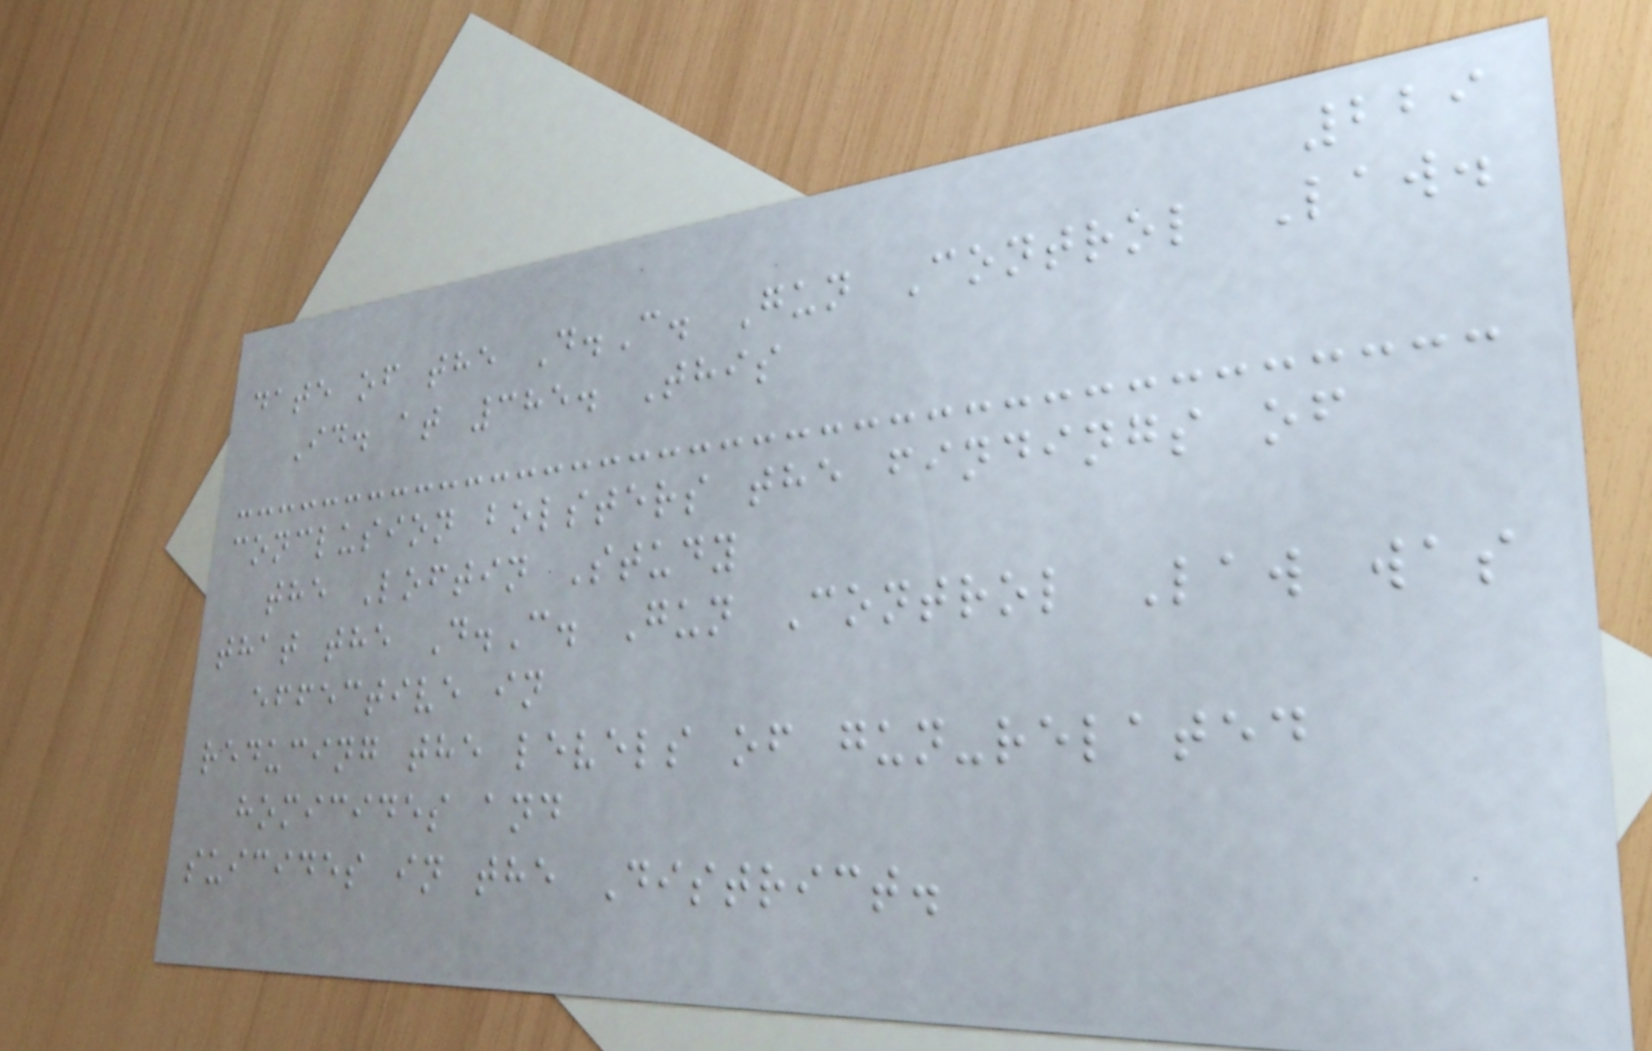229
date of the D.C. Gun Control Law.
Id. at 385. This
conclusion bolsters the findings of
the Loftin Study
that the D.C. Gun Control Law was
effective in
reducing the levels of gun-related
homicides and
suicides in the District.
